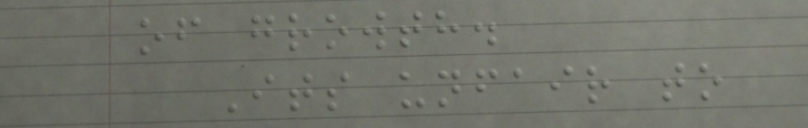of growth.
Its unfair to
